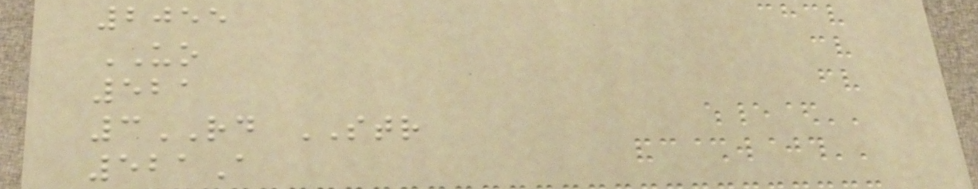2055
UO
521
3RD STR
521A
